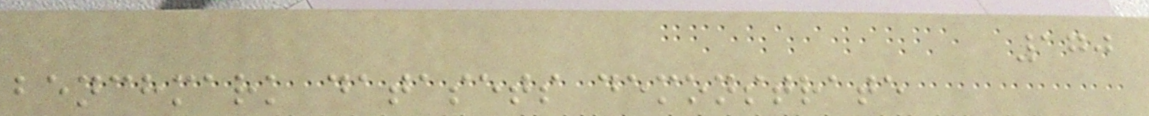170
benchmark datasets demonstrate
